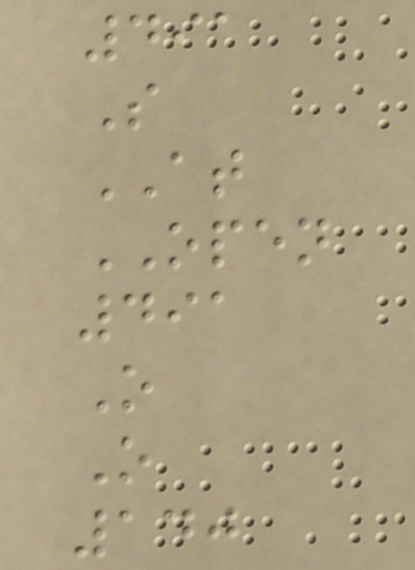491
S
AT
OPEN
491
O
O
140
